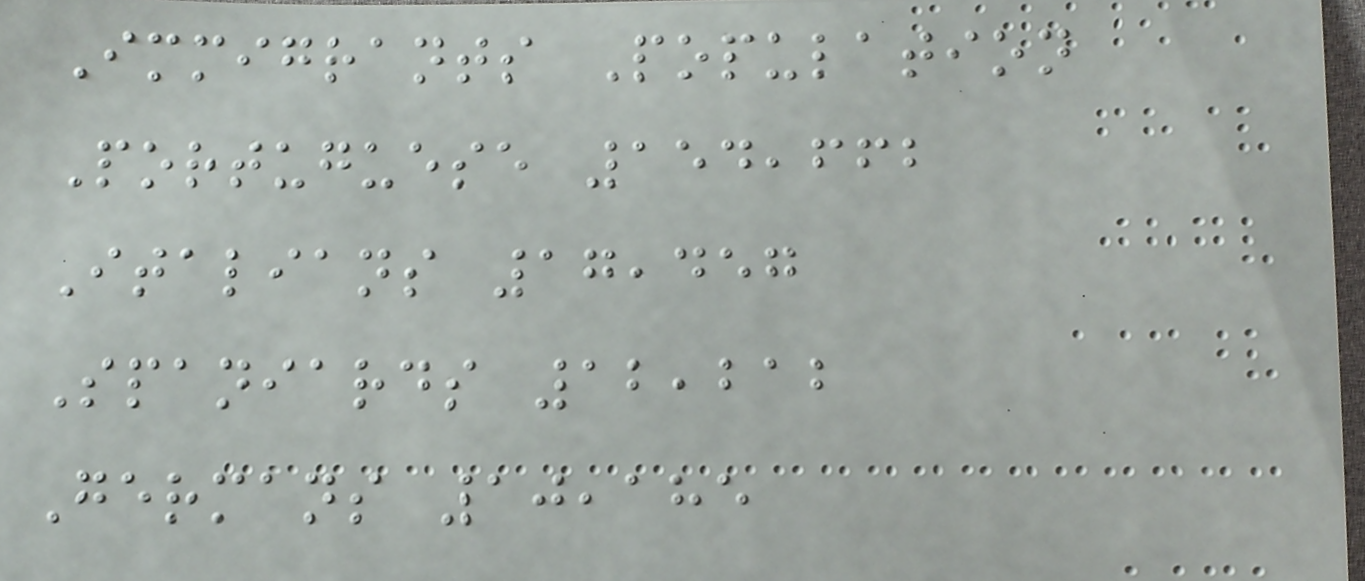Immigrants Population
Portuguese 154,662
Italians 17,457
Spaniards 12,212
Germans 10,185
